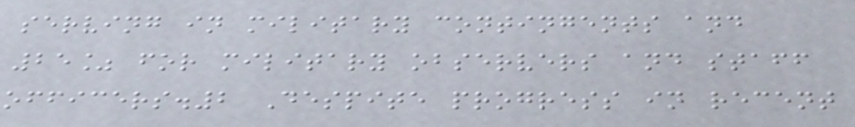serving in military contingents and
25% for military observers and staff
officers.2 Despite progress in recent
